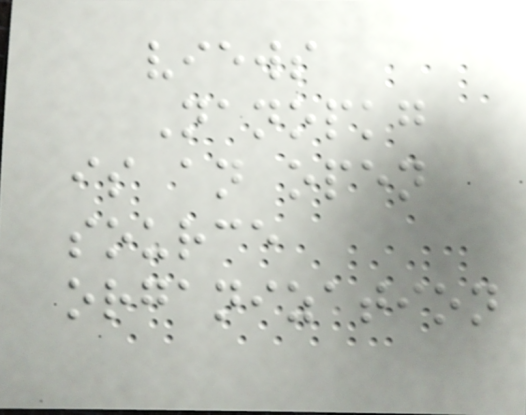views
Nanopkg
is an open
source
organization
